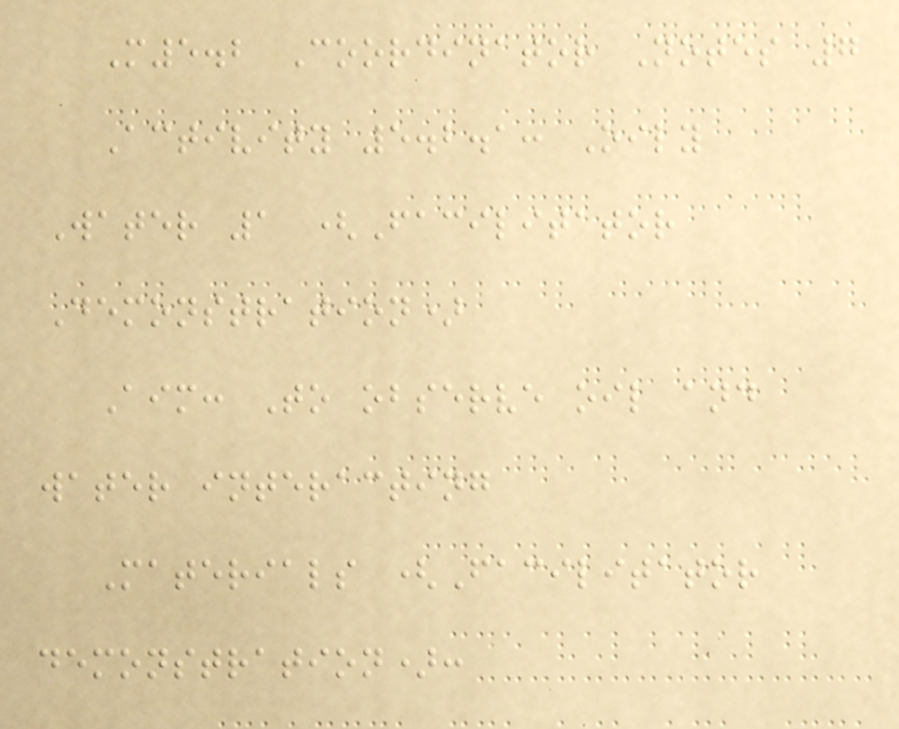M5.2 Coordinator Notes 7
Activity 5.2.1: Oily
Water 1 (Facilitator
Demonstration)
Aim: To observe oil and
water interacting
Materials (Facilitator
demonstration):
